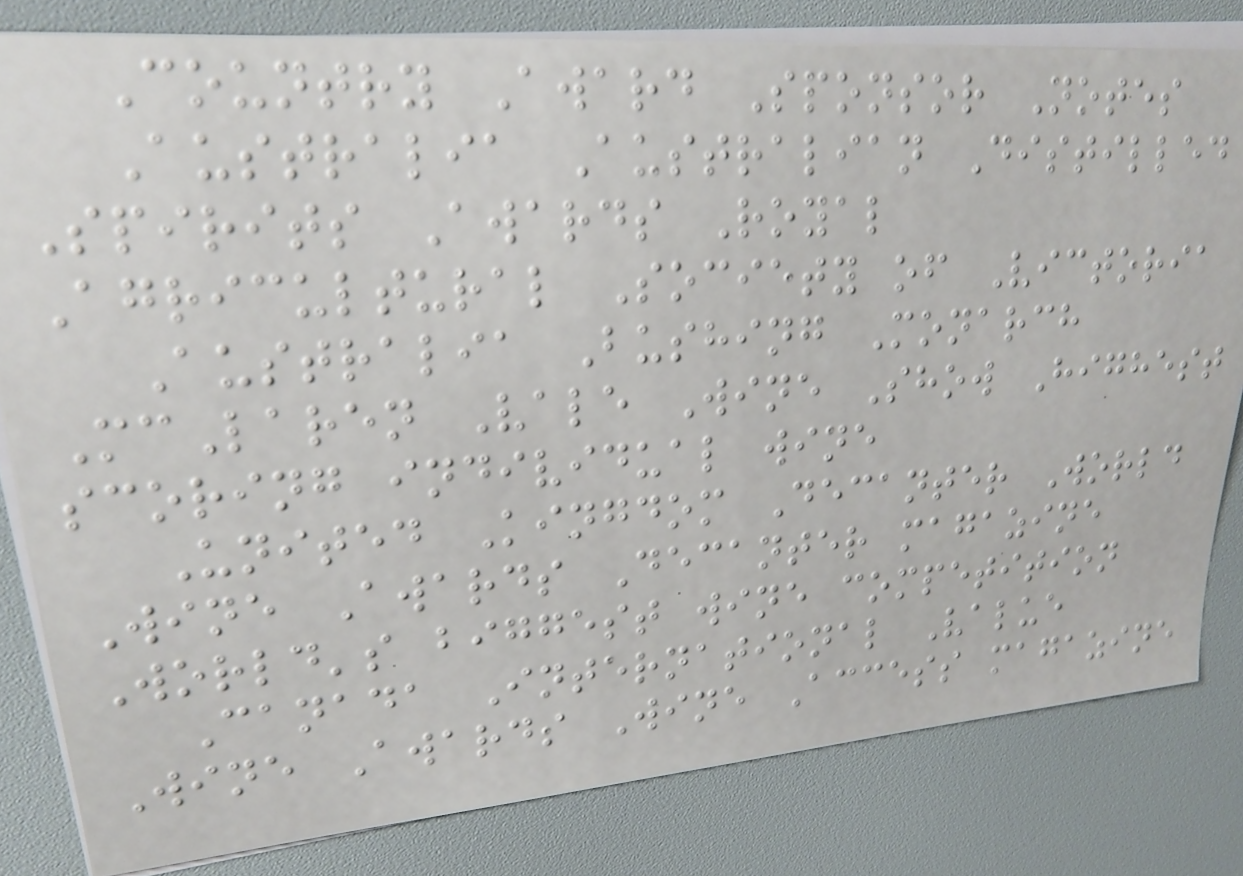Country Award Sponsor Notes
Australia Australian Distilled
Spirits Awards Royal
Agricultural Society of Victoria
Australia Bushing Monarch
McLaren Vale Wine Show Highest
scoring individual wine
United Kingdom Decanter World
Wine Awards Decanter magazine
World's biggest wine competition
Canada International Value
Wine Awards Wine Access magazine
